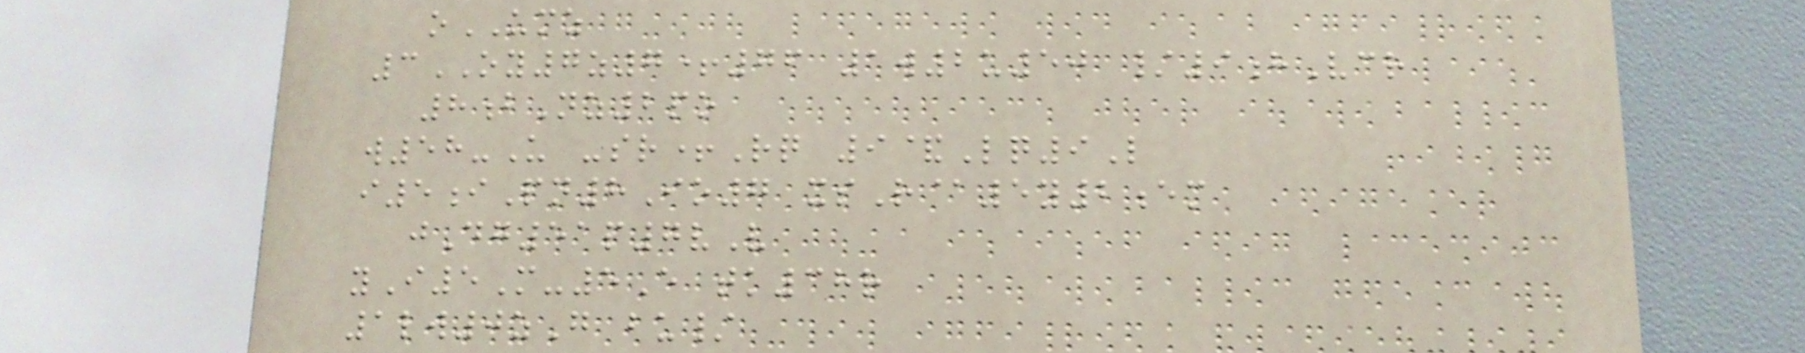oUMZ
3OY7z7+76 1w2u50 /9hVcr
8bNz2po
w58-U -sr+Rq 9&Lq9L
i5iPn8Io7 xsR@5y2em
jDg51p7vV
yI5M-5E tk38r
1lw0zG bu/
